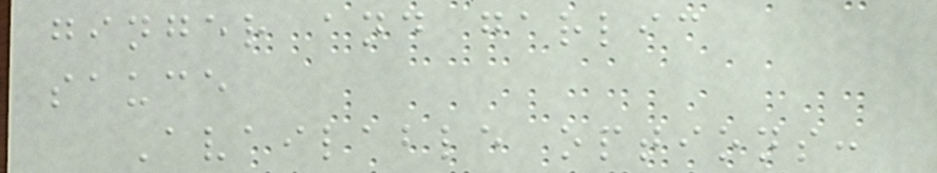ginger and garlic
sauce
Available options:
